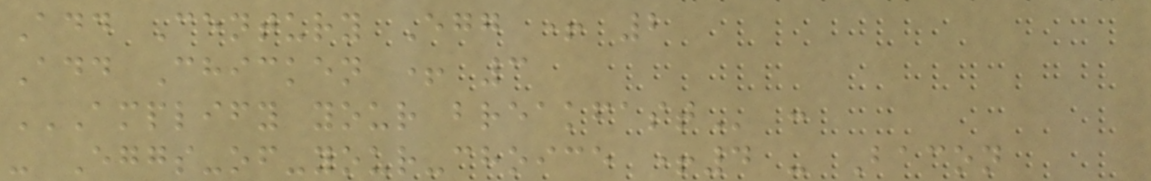Add Century Egg + 2
Add Chicken + 3
AMPLIFY YOUR BREAKFAST :
- Eggs-of-your-choice +4 - Bacon
